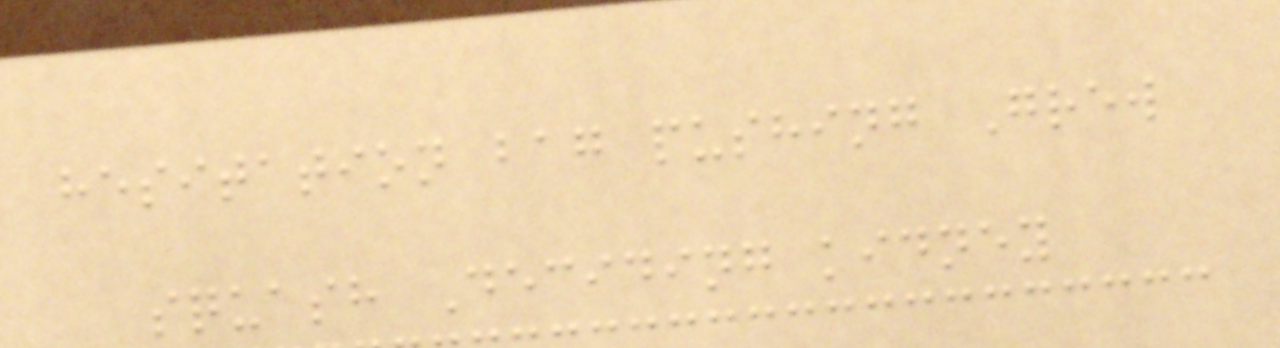hesitation bag pushing Grew
squash Deciding kidney
